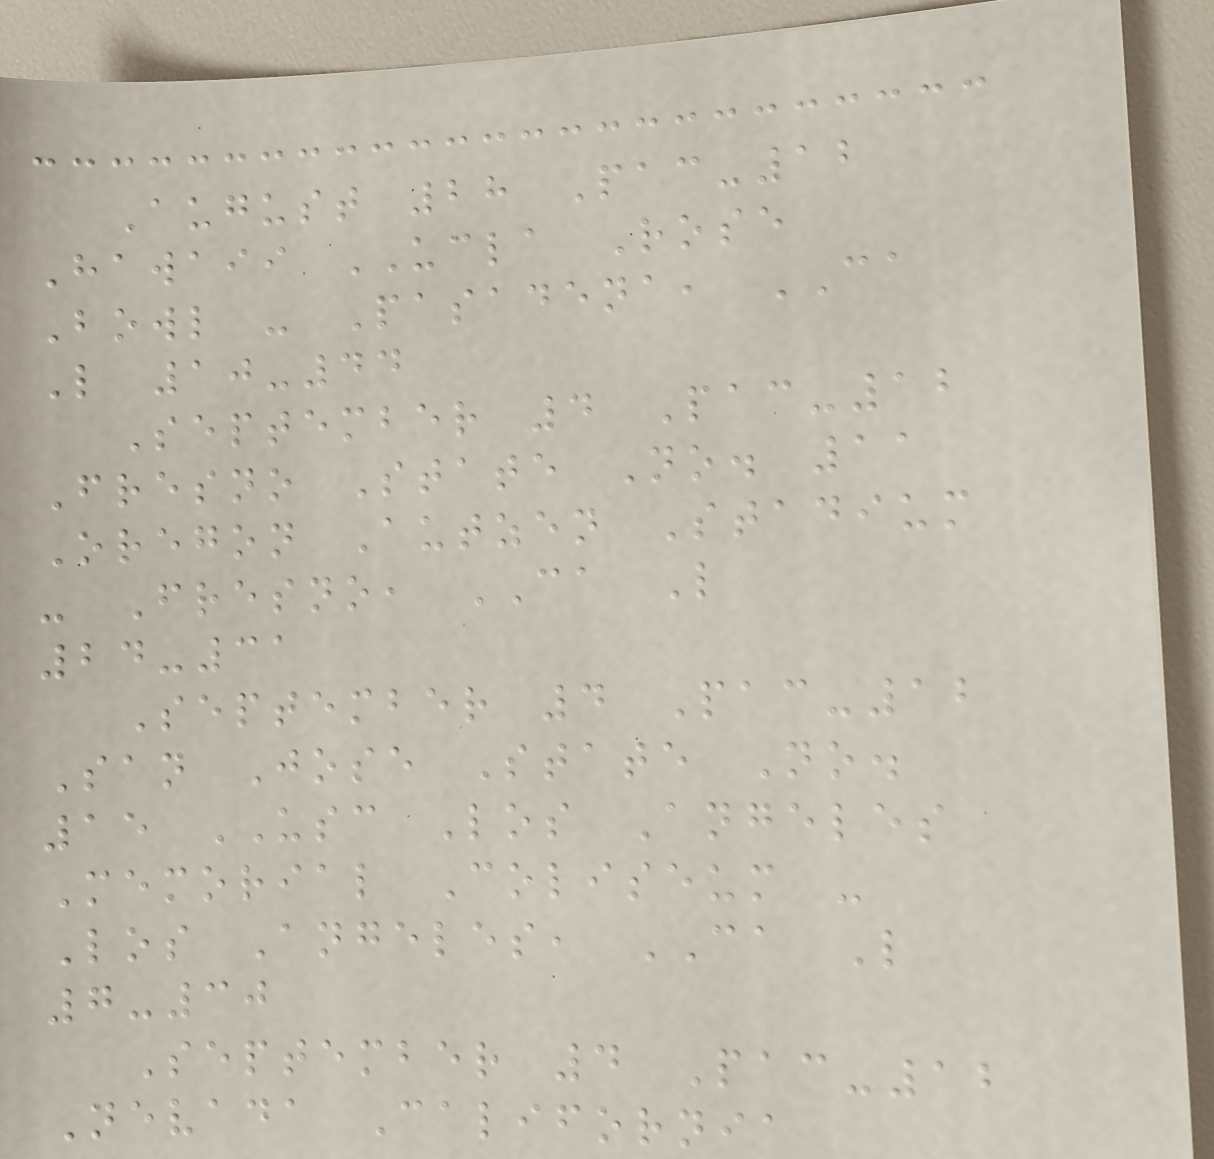August 28 Pac-12
Hawaii UCLA Rose
Bowl - Pasadena, CA
L 10-44
September 4 Pac-12
Fresno State No. 11
Oregon Autzen Stadium
- Fresno, CA L
24-31
September 4 Pac-12
San Jose State No.
15 USC Los Angeles
Memorial Coliseum -
Los Angeles, CA L
7-30
September 4 Pac-12
Nevada California
